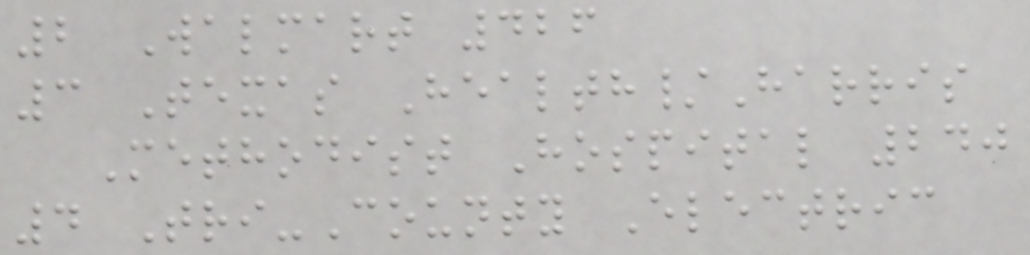2 Walmart 426
3 Texas Health/Harris
Methodist Hospital 240
4 Tri-County Electric
